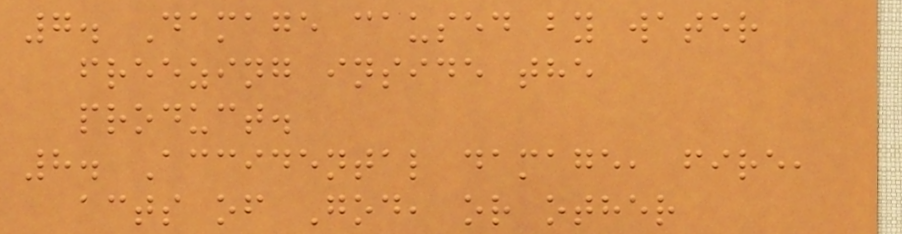7. Damage caused by water
freezing inside the
product.
8. Accidental damage, fire,
acts of God, or other
